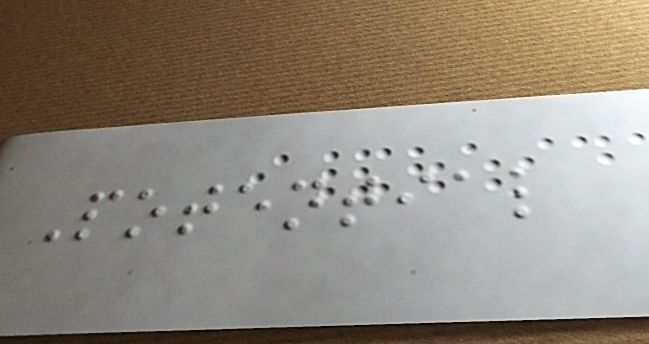Potential
